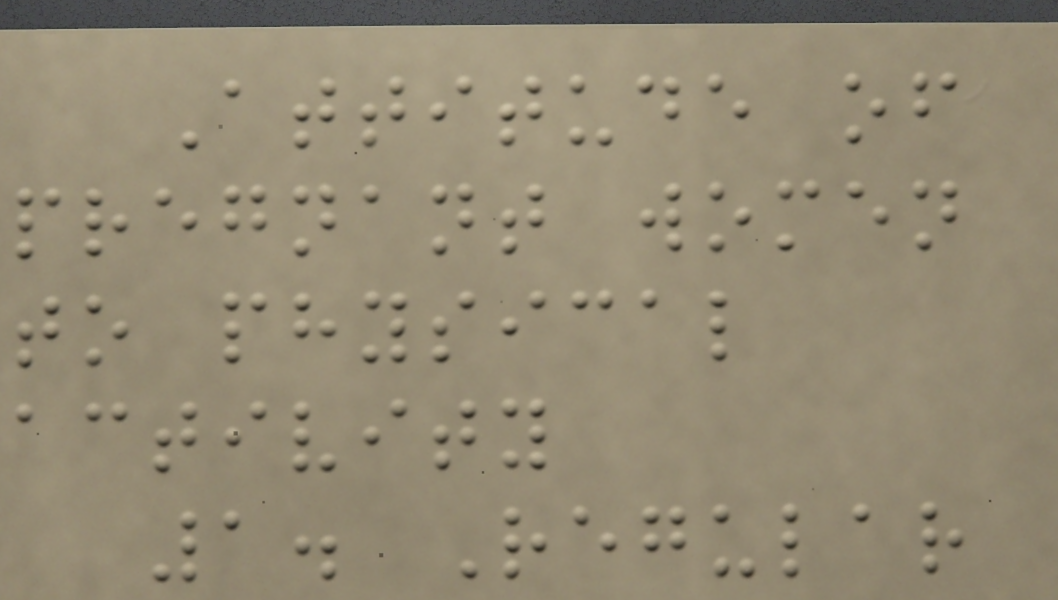Attitude of
pregnant women
to physical
activity
1. Regular
